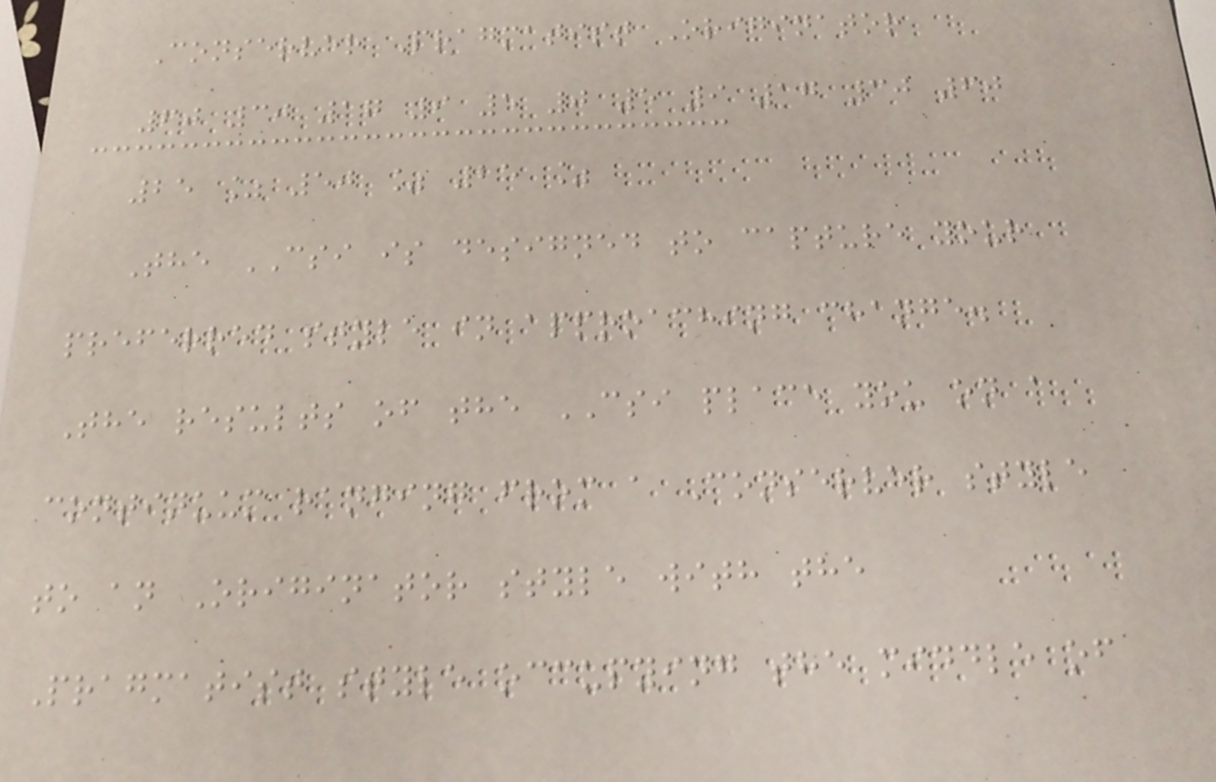Conserver Pragmatist Originator
60 30 17 9 5 0 5 9 17 30 60
25 % 50 % 25 %
The CSI is designed to capture your
preferred style in approaching change.
The results of the CSI place you on a
continuum ranging from a Conserver style
to an Originator style with the
Pragmatist style occupying the middle of
